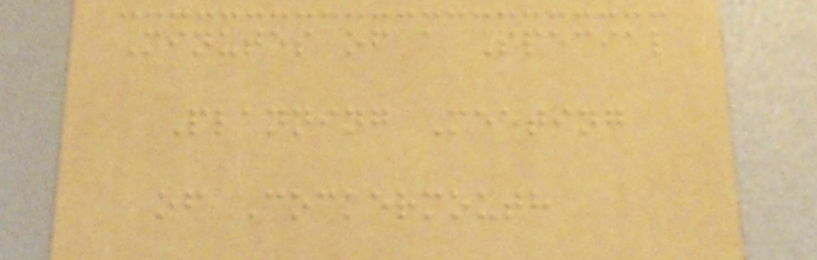Minutes of a Special
Planning Meeting
of Cockermouth
